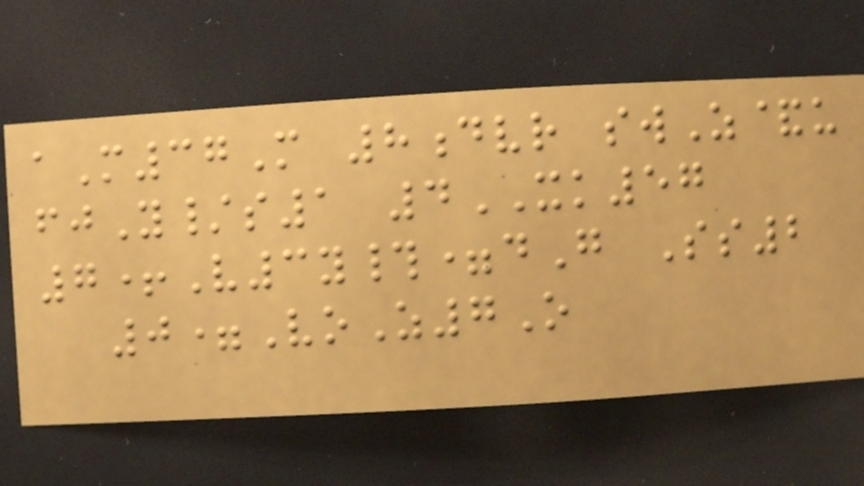aM37M 8dvr swZ&u
fjY/s1 4XK57
7+V3y#=dG Ss2
0=VoZ7O
